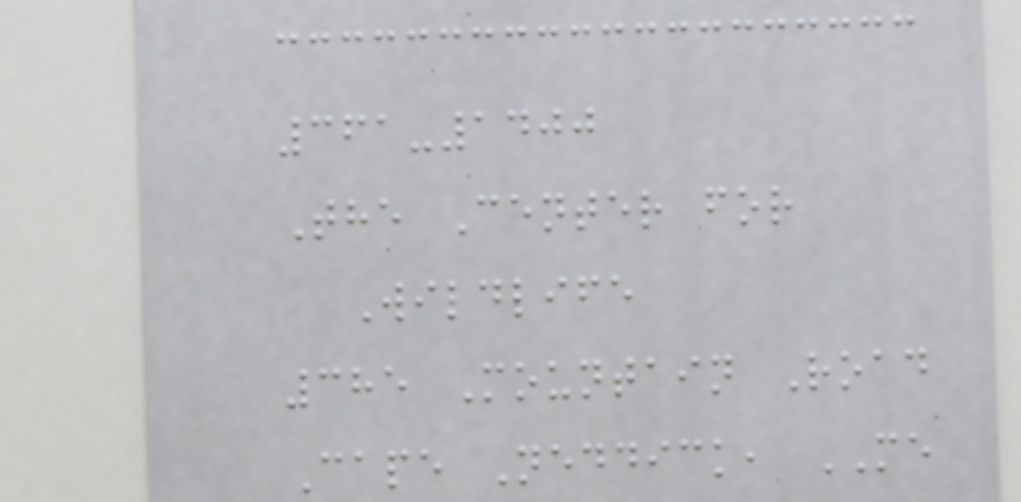361-1400
The Center for
Wildlife
385 Mountain Road
Cape Neddick, ME
